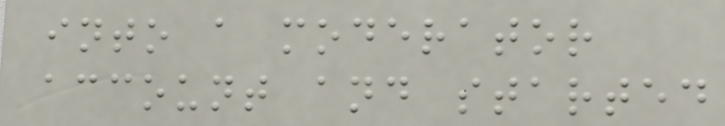into a moderator
account and started
